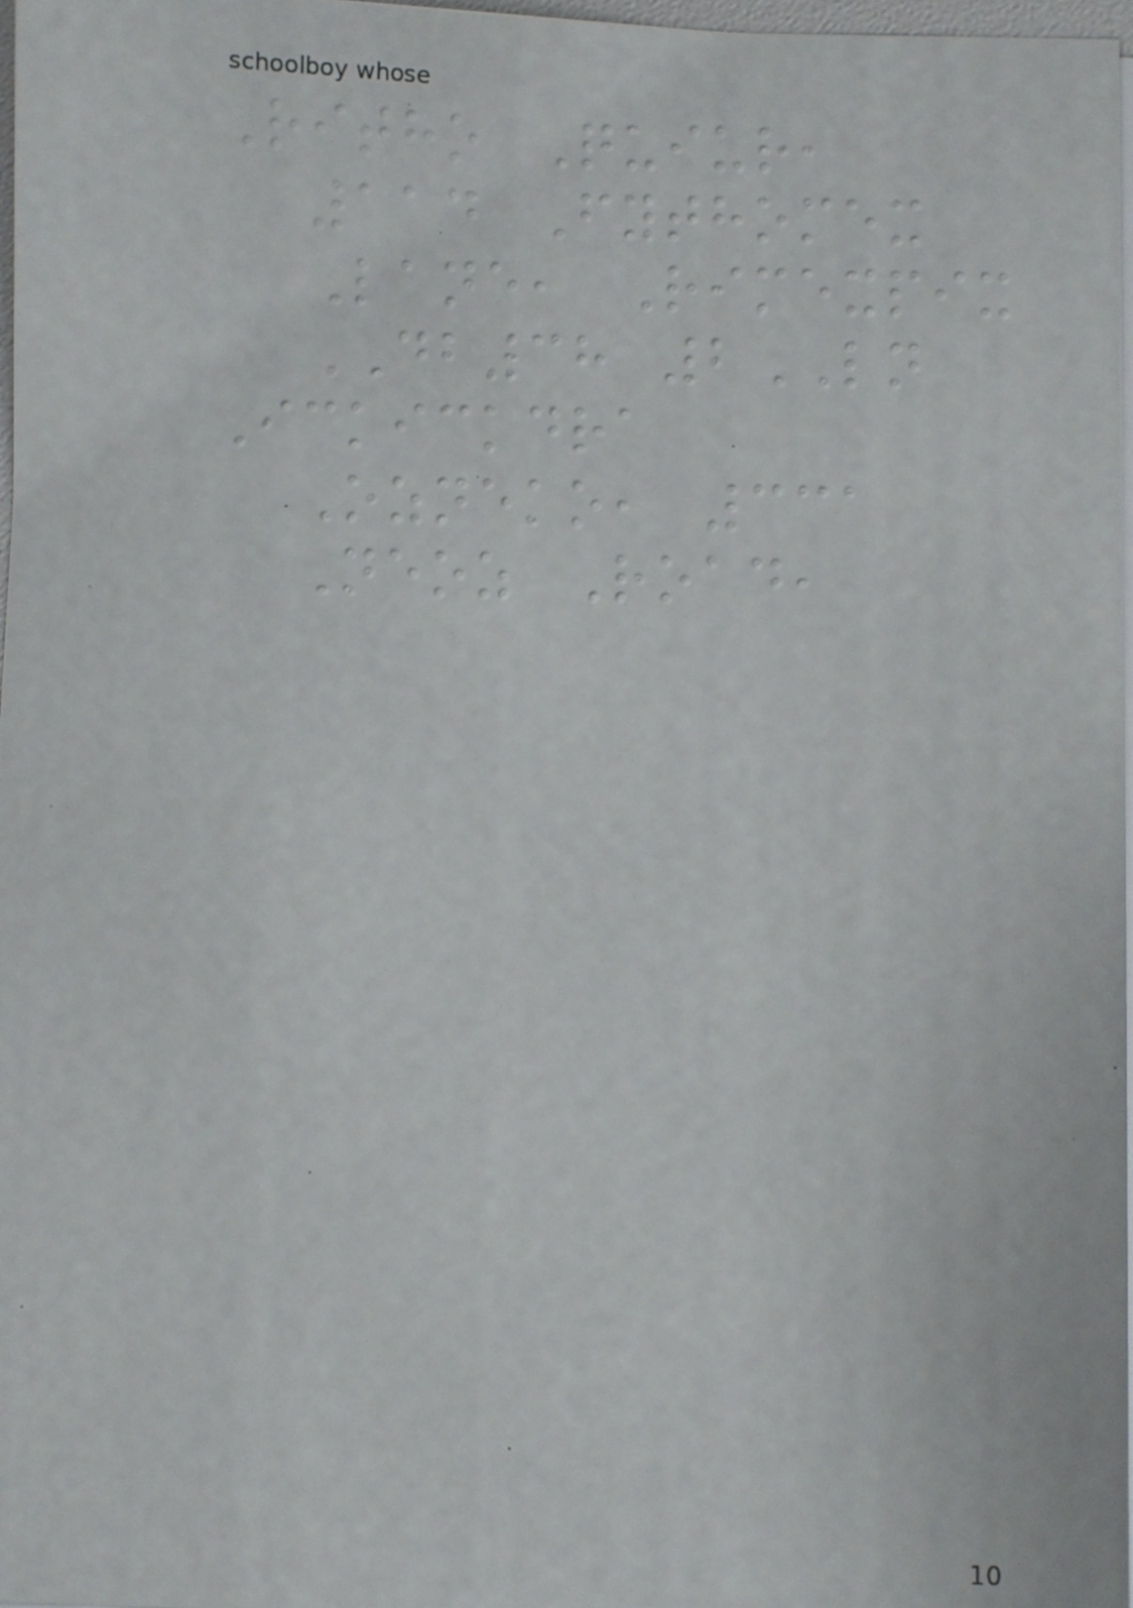Ritho Quiur,
114 Fythomex
Lane, Rimexpix
DB38 2LN
Ickickdra
Ozneko, 331
Neoz Road,
